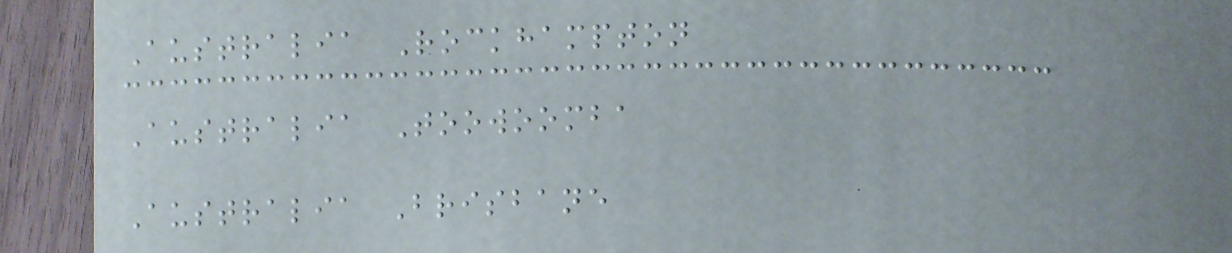Australia Rockhampton
Australia Toowoomba
Australia Brisbane
